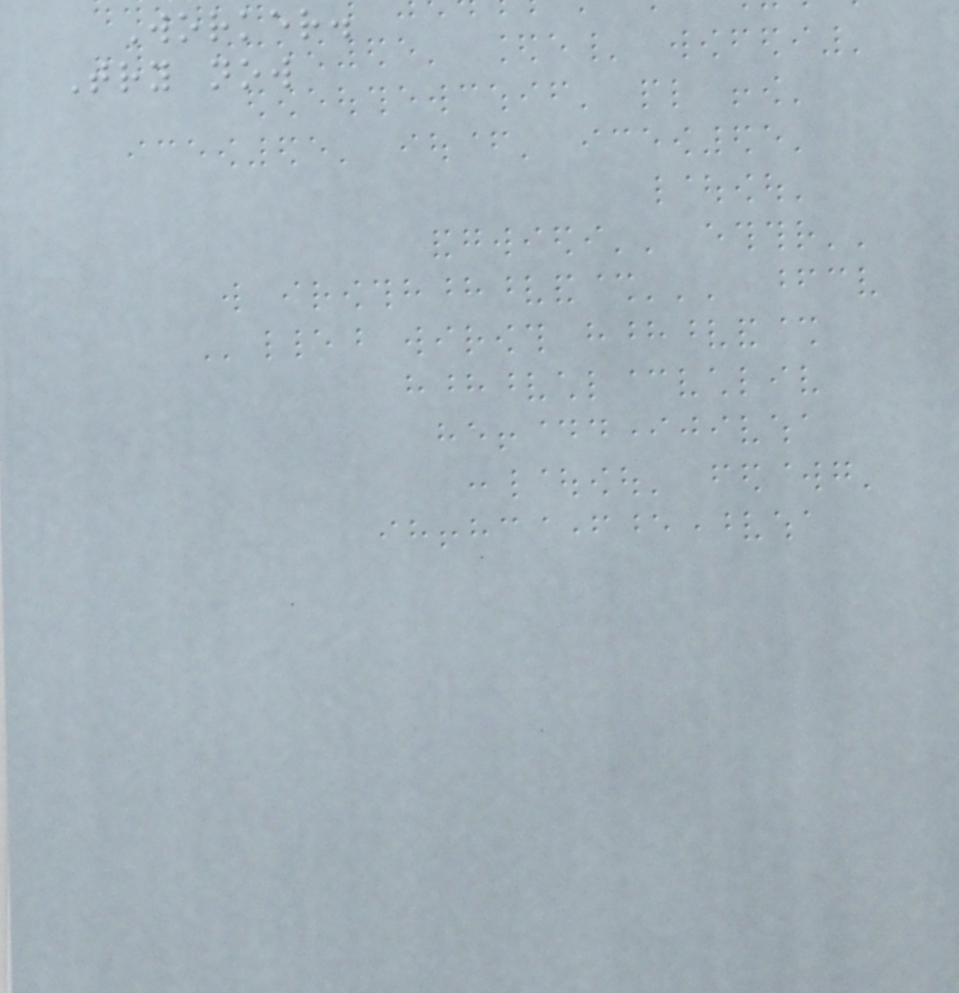Worker.
Try now
